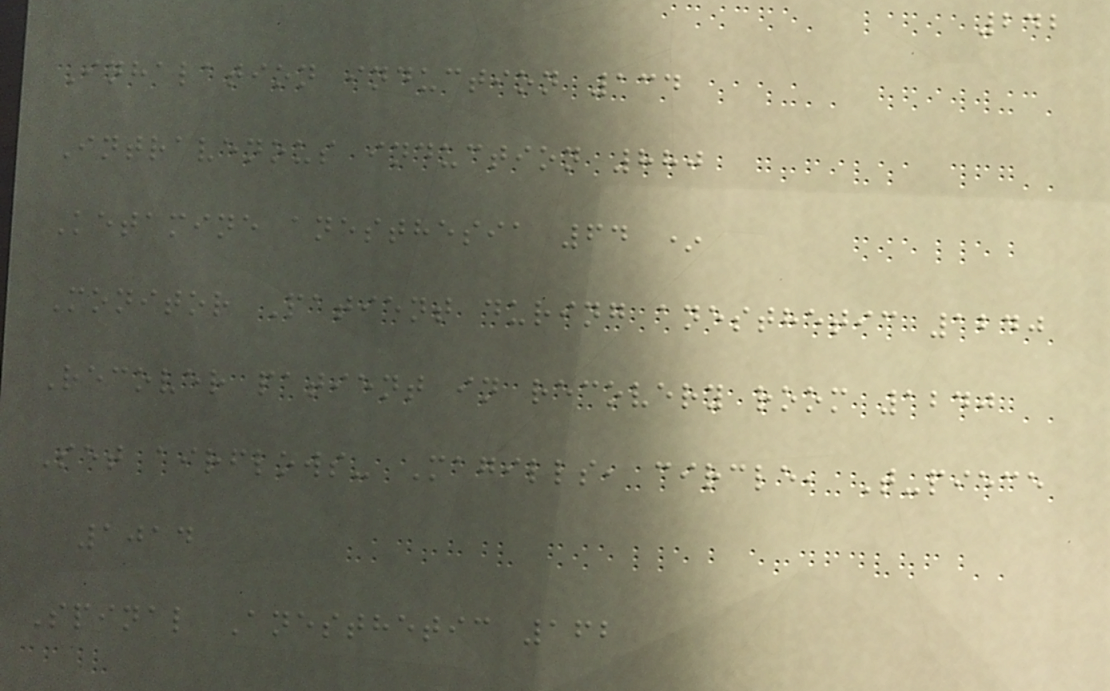242
Inhalation induction 134
Intravenous induction 880
Ketamine anesthesia 64 *
Monitor Patient during anesthetic 1240
Recover patient in recovery room 1240
Set airflows- Magills, circle, T-piece
1014
Spinal Anesthetic 162
